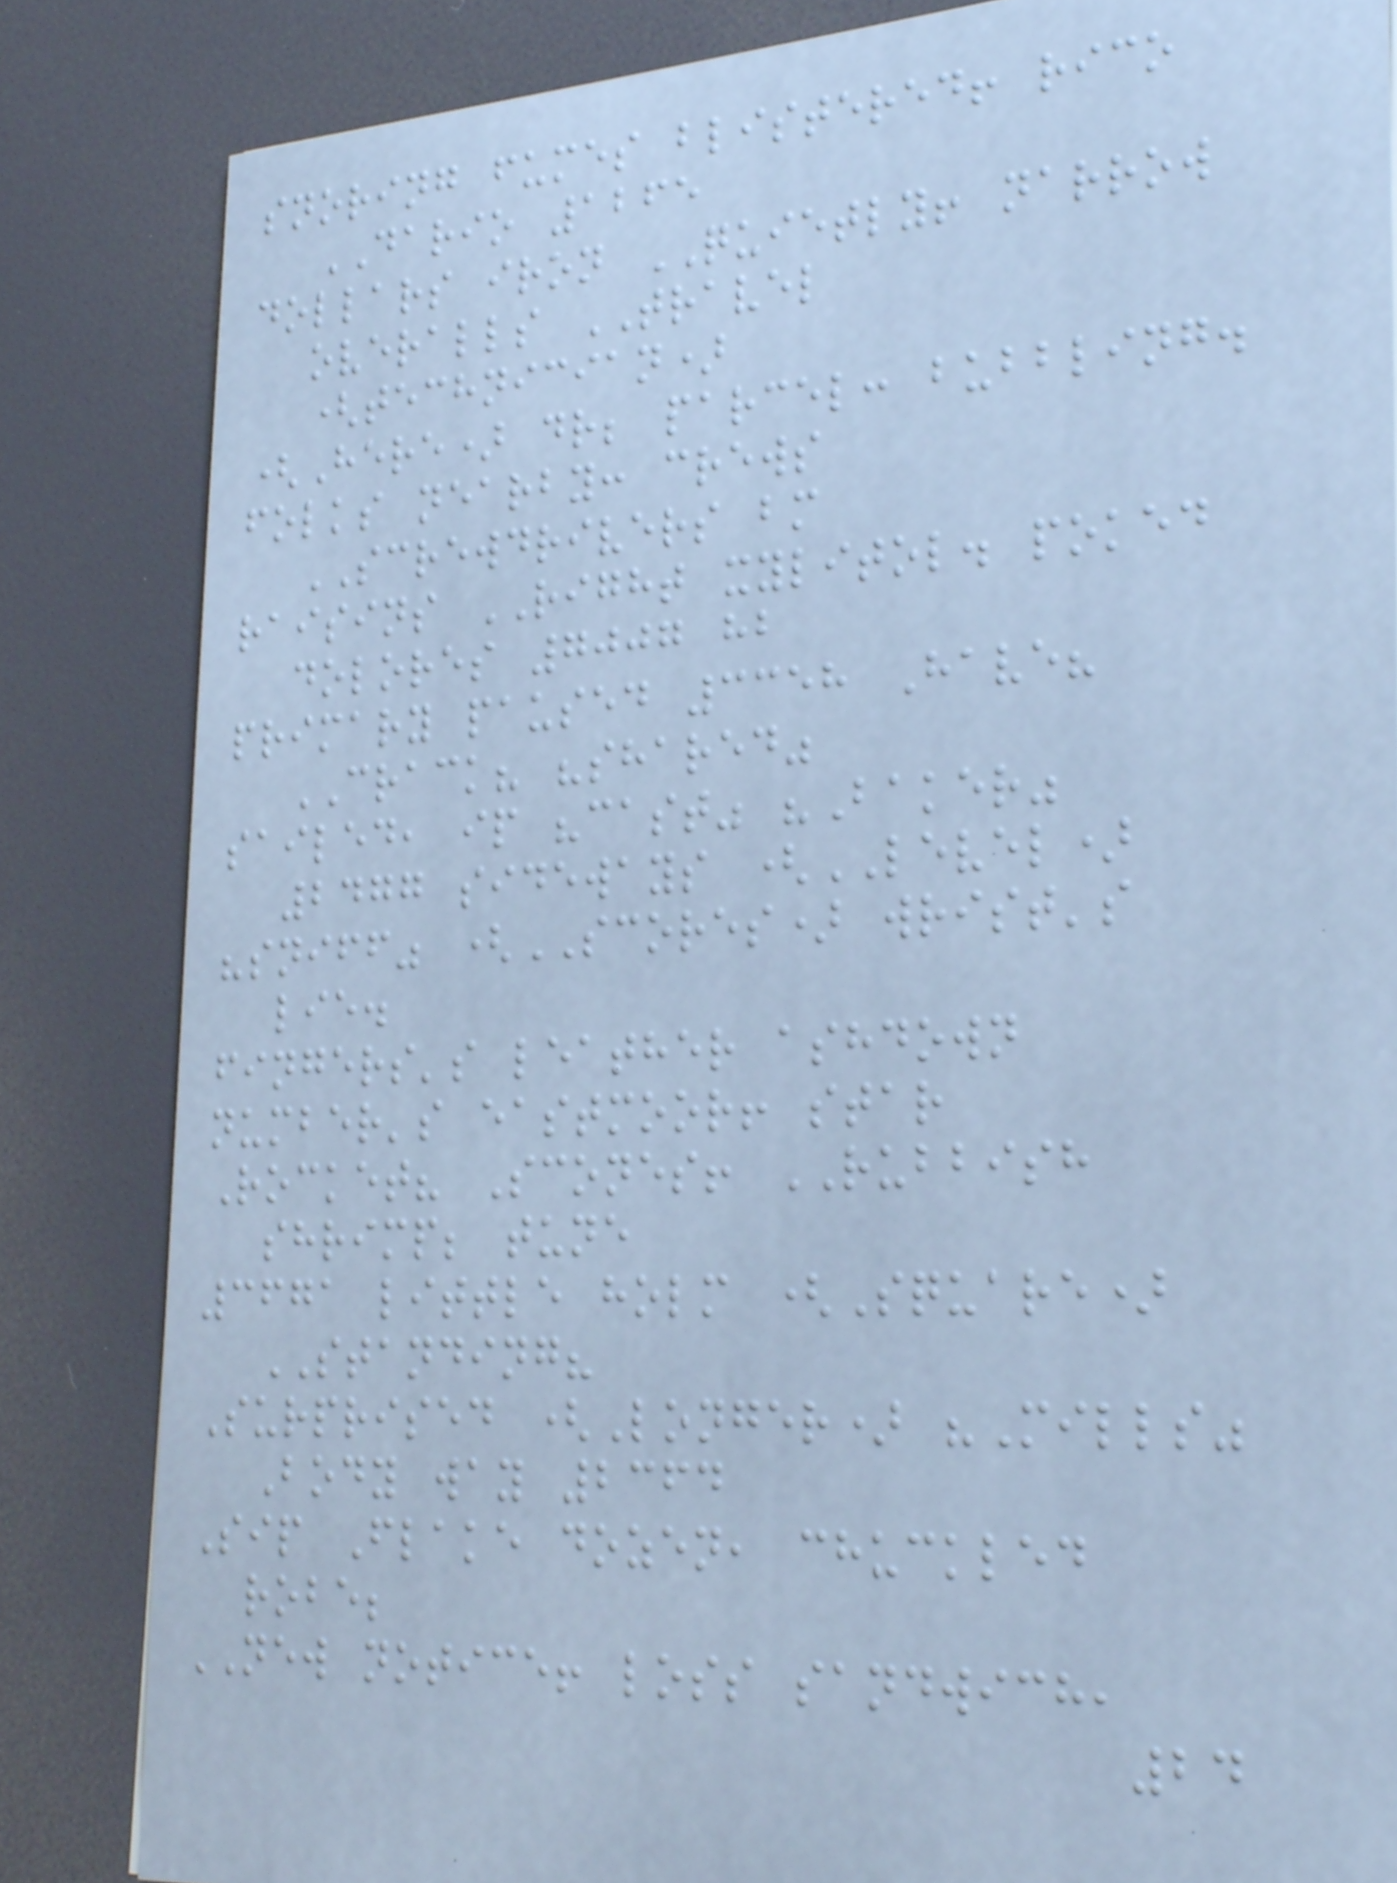snoring fumes blistered! rico
DARIO 1265
dollars iron QUIETLY! narrow
overalls TRAVEL
(technician)
(Here) dr; parcel: bubbling.
folks nearby: crews
SCREWDRIVERS bm
raisins RIGHT xylitol. poked
dolores 7007 hb
primary paused 3358 Have?
CRACK? "shared"
sailed, ip "cast" "Baker"
2477 sideways (LEVEL)
"sniff" (SCORES) wrist's
lie.
fingers's leather ashdown
number's eastmoor! star
Rocket? Scones! RUBBISH
shrimp; tune
3671 little holm (Square)
STANDING?
Surprised (Longer) "Mills"
Body way 2364
Sip Flake dozen, chuckled
robe;
NEW notice! loss sandwich,
24
